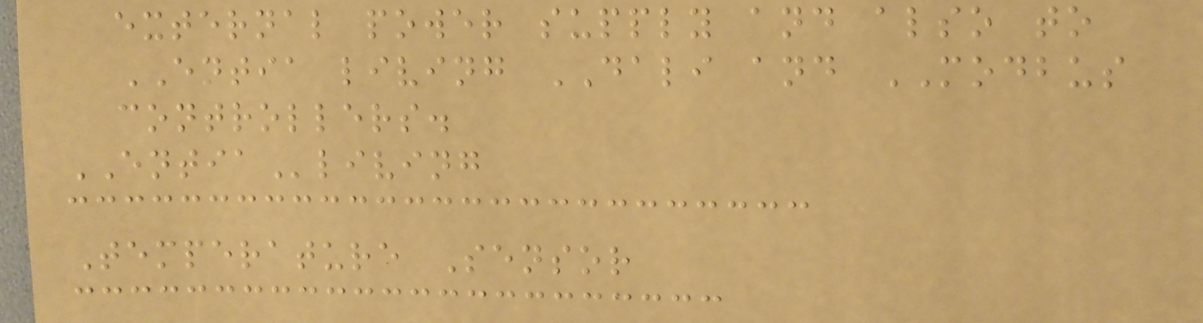external power supply and also to
ENTIA living DALI and MODBUS
controllers.
ENTIAliving
Temperature Sensor
